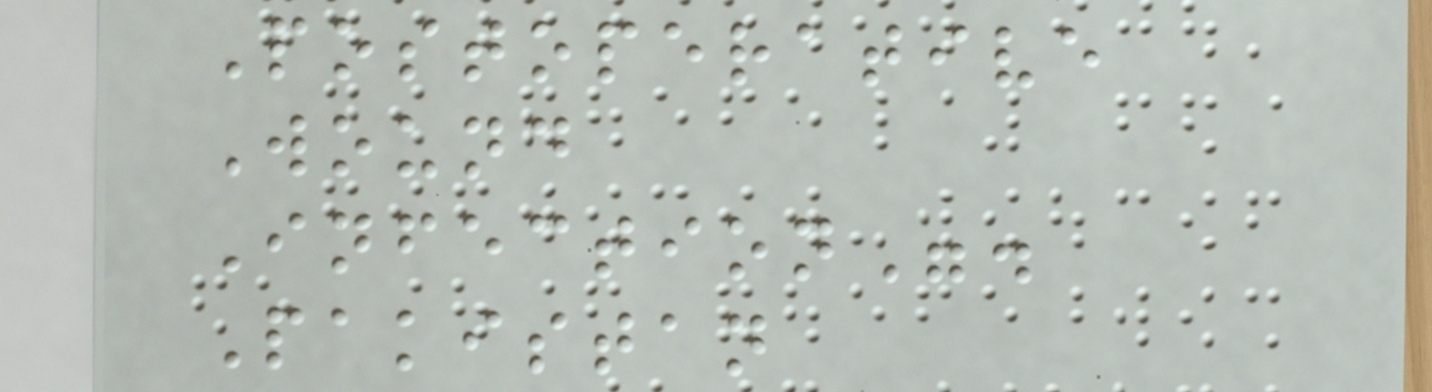Postoperative
Wound
Infection".
Pakistan
